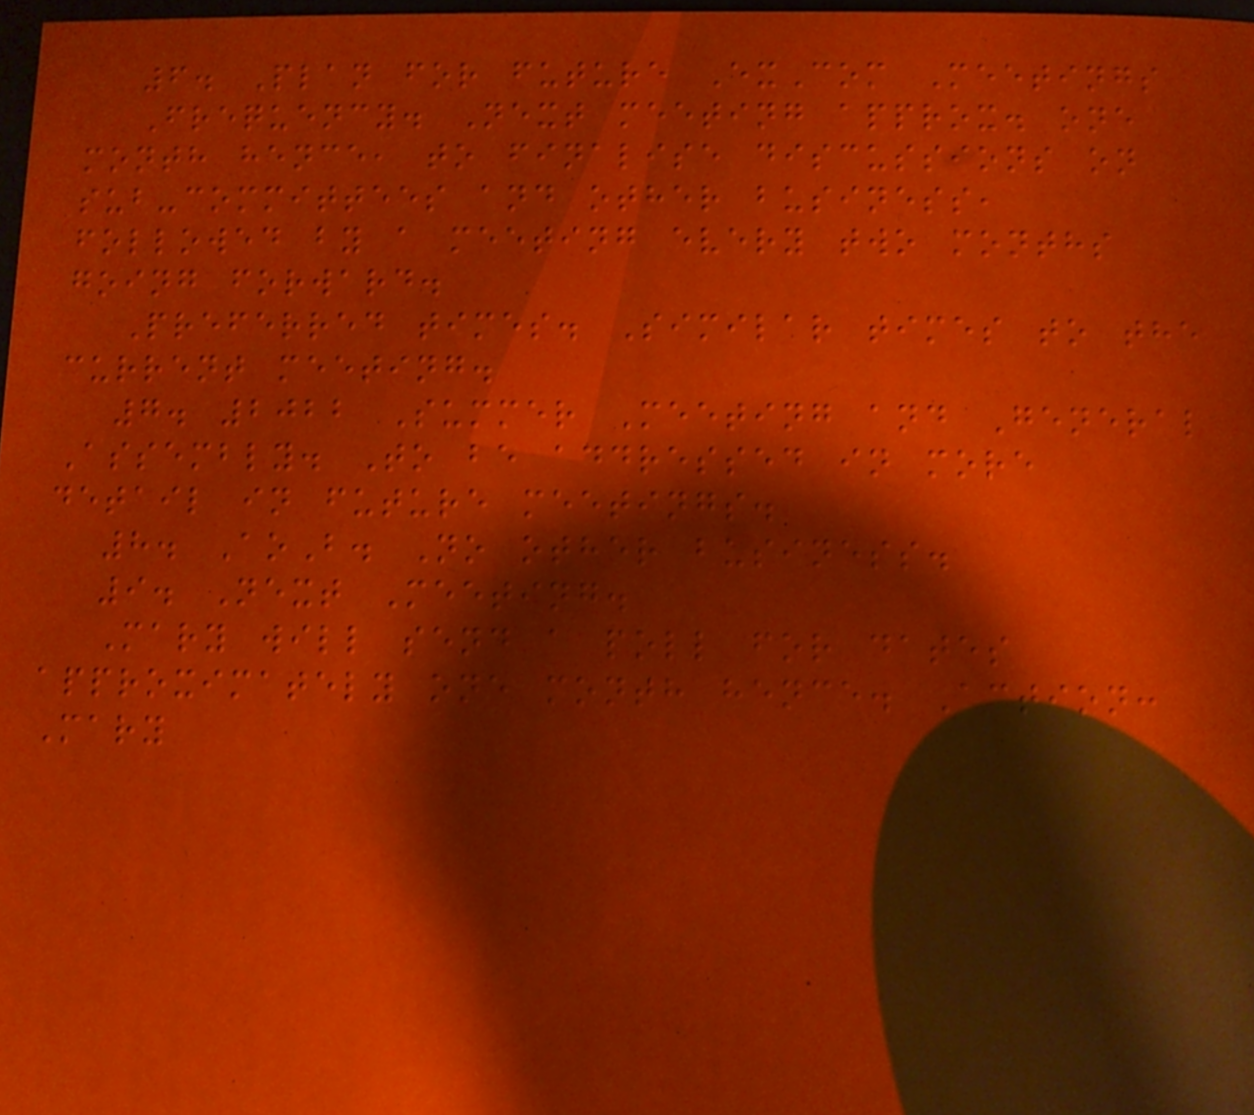6. Plan for future ExCom Meetings
Frequency. Next meeting approx. one
month hence, to finalise discussions on
sub-committees and other business,
followed by a meeting every two months
going forward.
Preferred times. Similar times to the
current meeting.
7. 2022 Summer Meeting and General
Assembly. To be addressed in more
detail in future meetings.
8. AoB. No other business.
9. Next Meeting.
Mary will send a poll for dates
approximately one month hence. Action:
Mary
